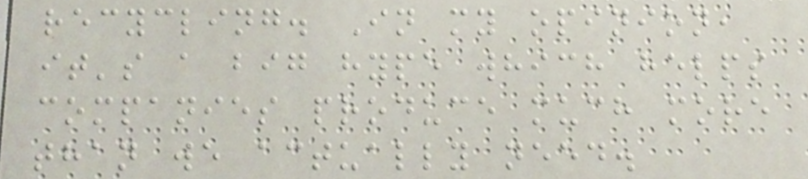recycling. In my opinion,
it's a big hype which helps
companies produce much more
than we actually need.
